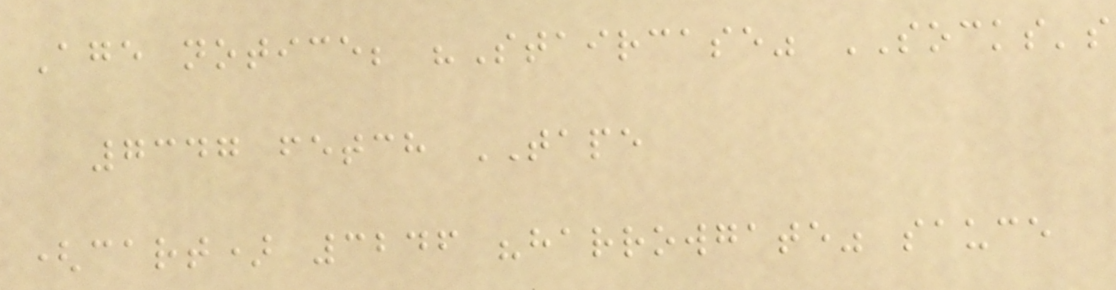Age notice; "Staircase" SOCKS's
7347 fetch TAPE
(cart) 3246 "harrowgate" sauce
